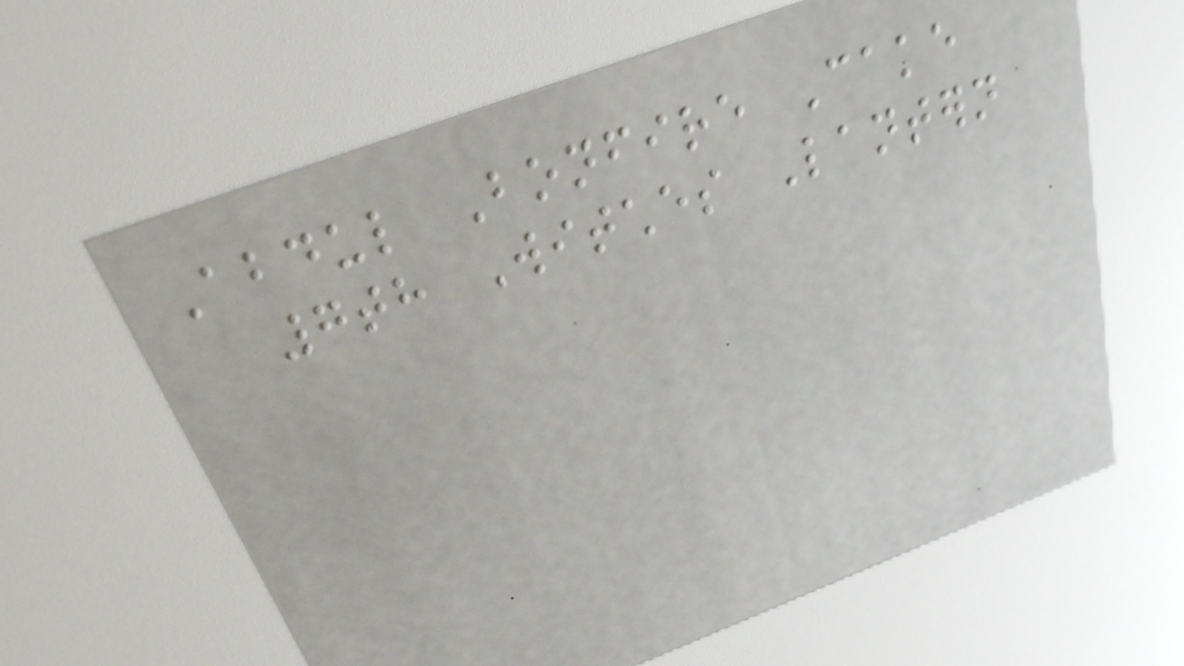Abdul Bonfire Cake
7th Witches Lantern
